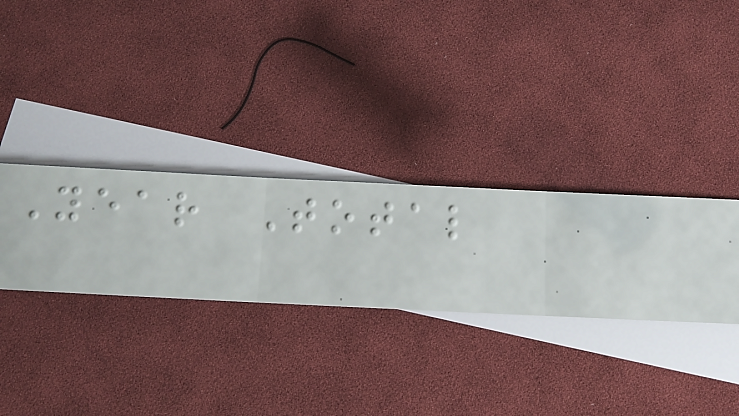Year Total
